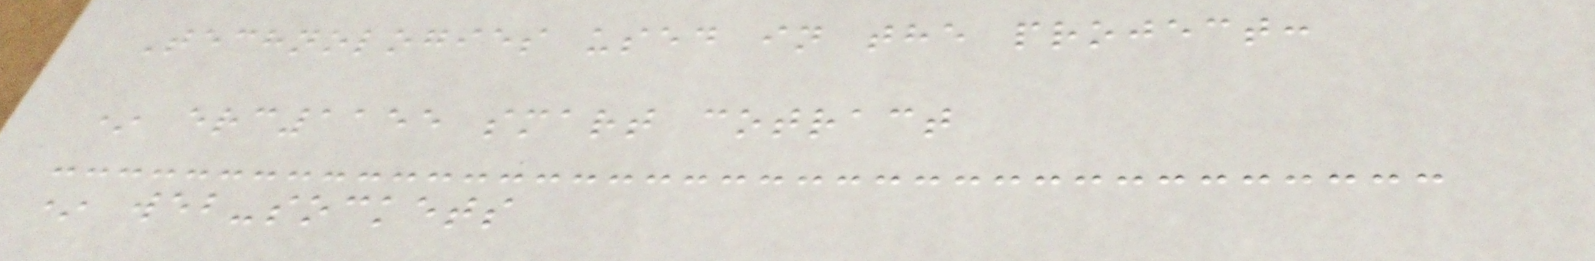Technologies used in the project:
* erc1155 smart cotract
* web-sockets
